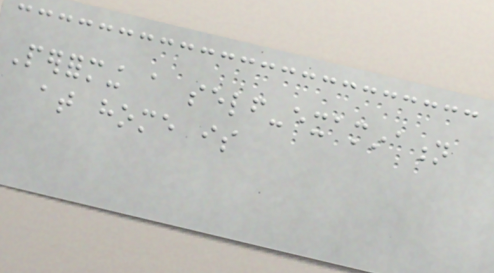Performing a self-examination
at home is
